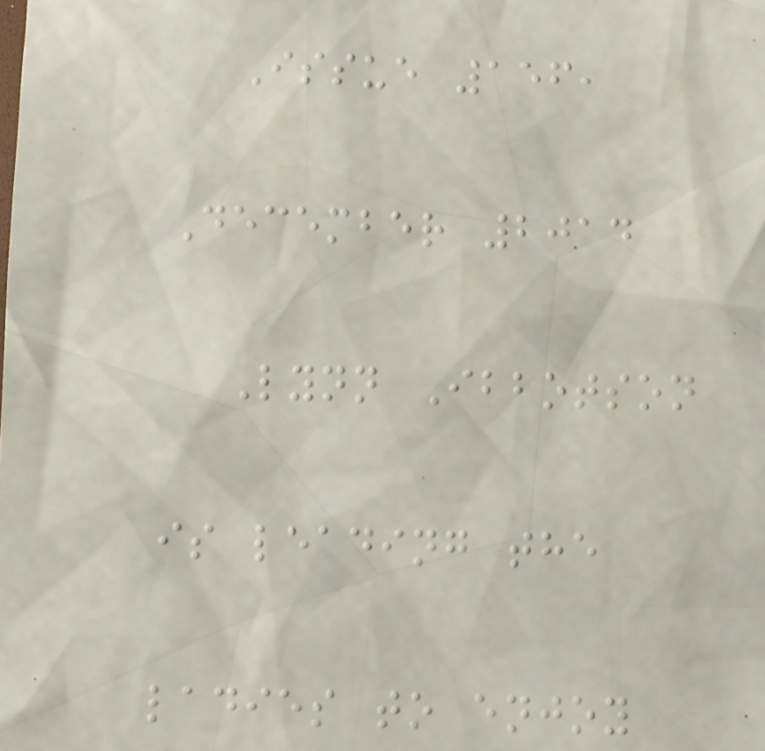Issue 156,
December 2014
Lynn Ibbotson
is leading the
ladies to enjoy
